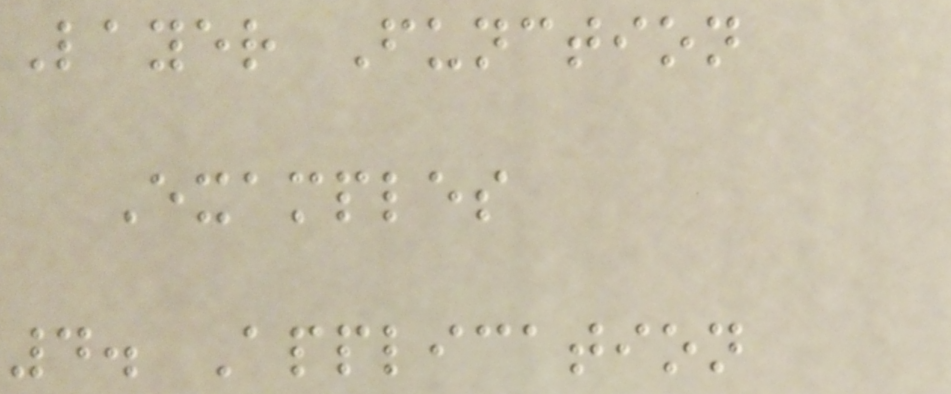Layer Function
Examples
4. Application
